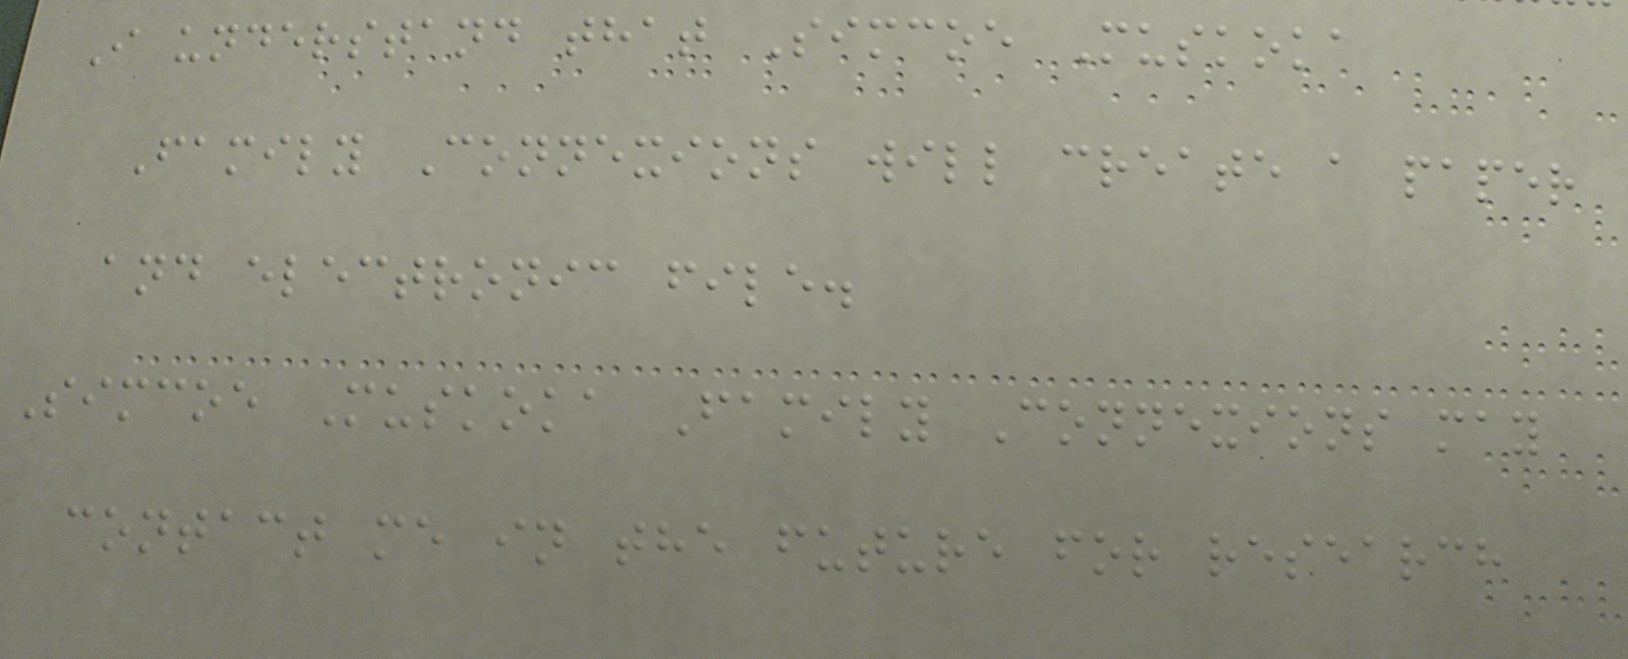I understand that Simcoe Muskoka
Family Connexions will create a paper
and electronic file.
Simcoe Muskoka Family Connexions may
contact me in the future for research
